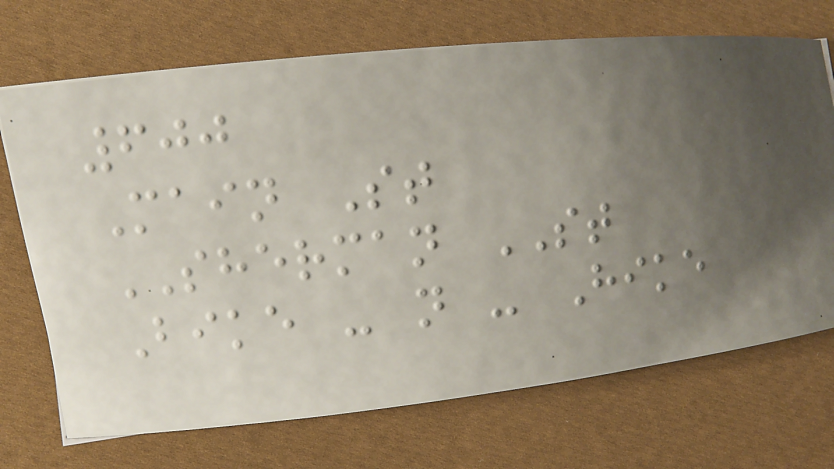600
Main St
SHERMAN ST
Bike - n - Hike
